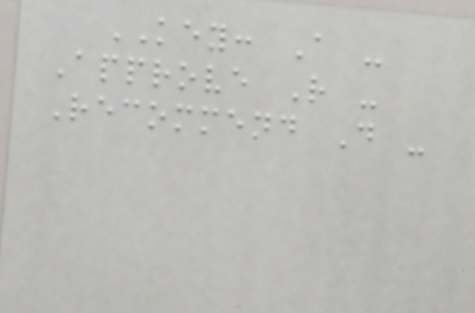KEY: A -
Approve R -
Recommend D -
